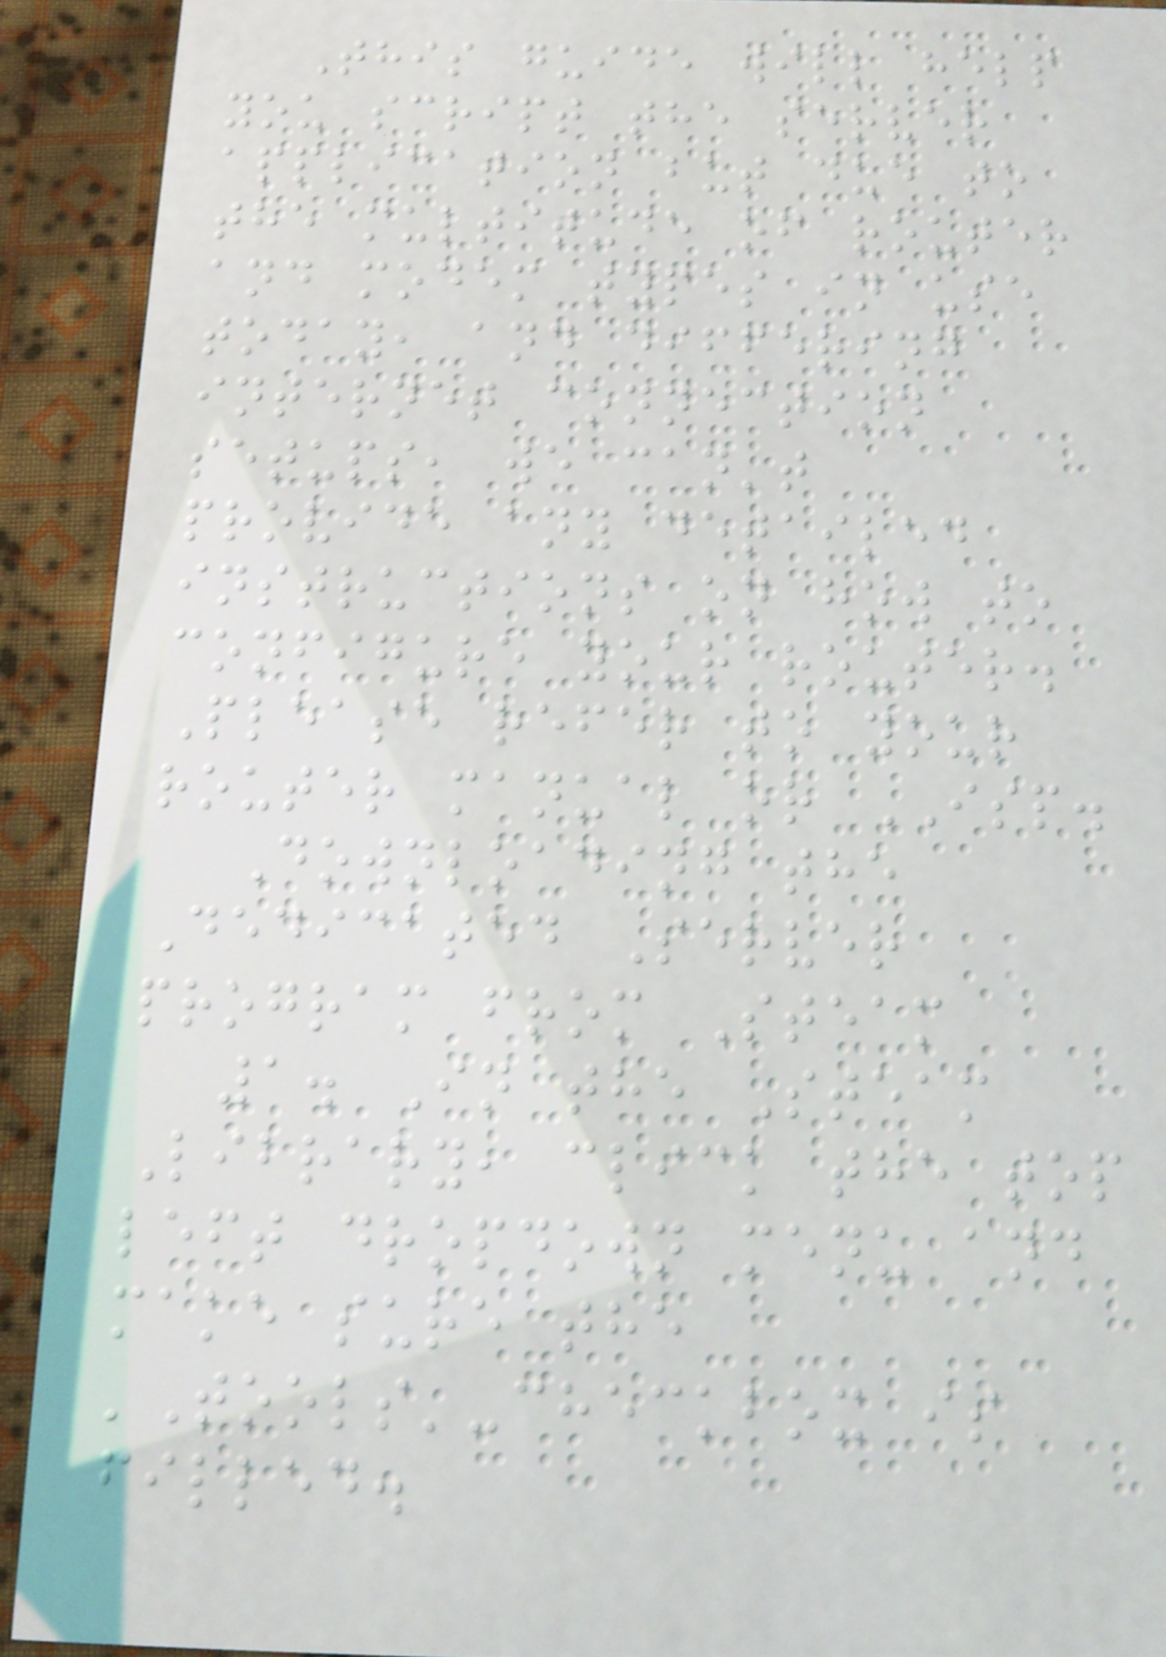This guide will help
you script the server
application but due to
the multitude of router
and modem types in use
today, and differing
internet connection
setups, we can't
provide any detailed
instructions on how to
configure your router.
Please refer to your
router manual or ISP.
Downloading the
Dedicated Server
program from Steam
1. In the Steam
Library, click the top
left dropdown menu and
make sure the
'Tools'-checkbox is
filled.
